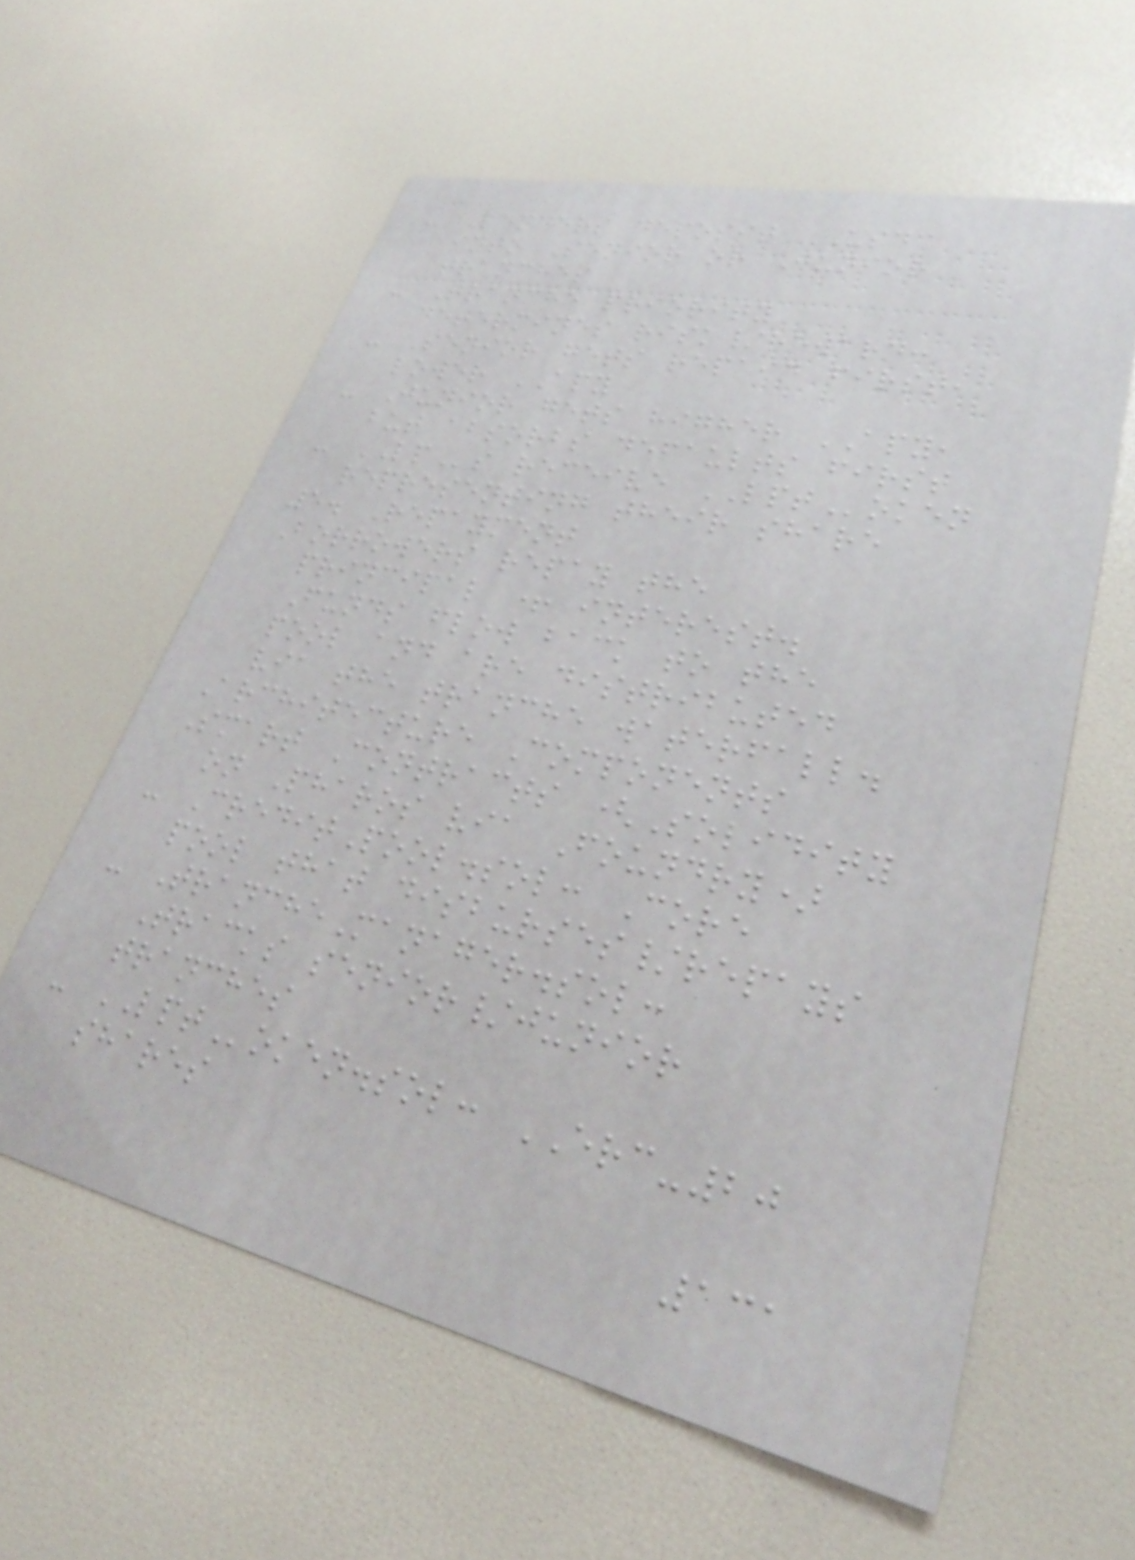- Lenders deposit USDC
into Senior or Junior
tranches
- Tranche priority
determines risk/reward:
- Senior gets repaid first,
lower APY
- Junior gets higher APY,
but absorbs defaults first
- LPs receive LPToken
representing their share
5. Repayment
Borrowers repay the
principal + interest.
Funds flow back to the
pool and are distributed
via the tranche waterfall.
Architecture Components
Smart Contracts (Solidity
on Pharos via Foundry)
- CreditPool.sol: Core
pool that disburses/repays
- TrancheManager.sol:
Tracks senior/junior
tranches
- LPToken.sol: ERC-20
shares
131
